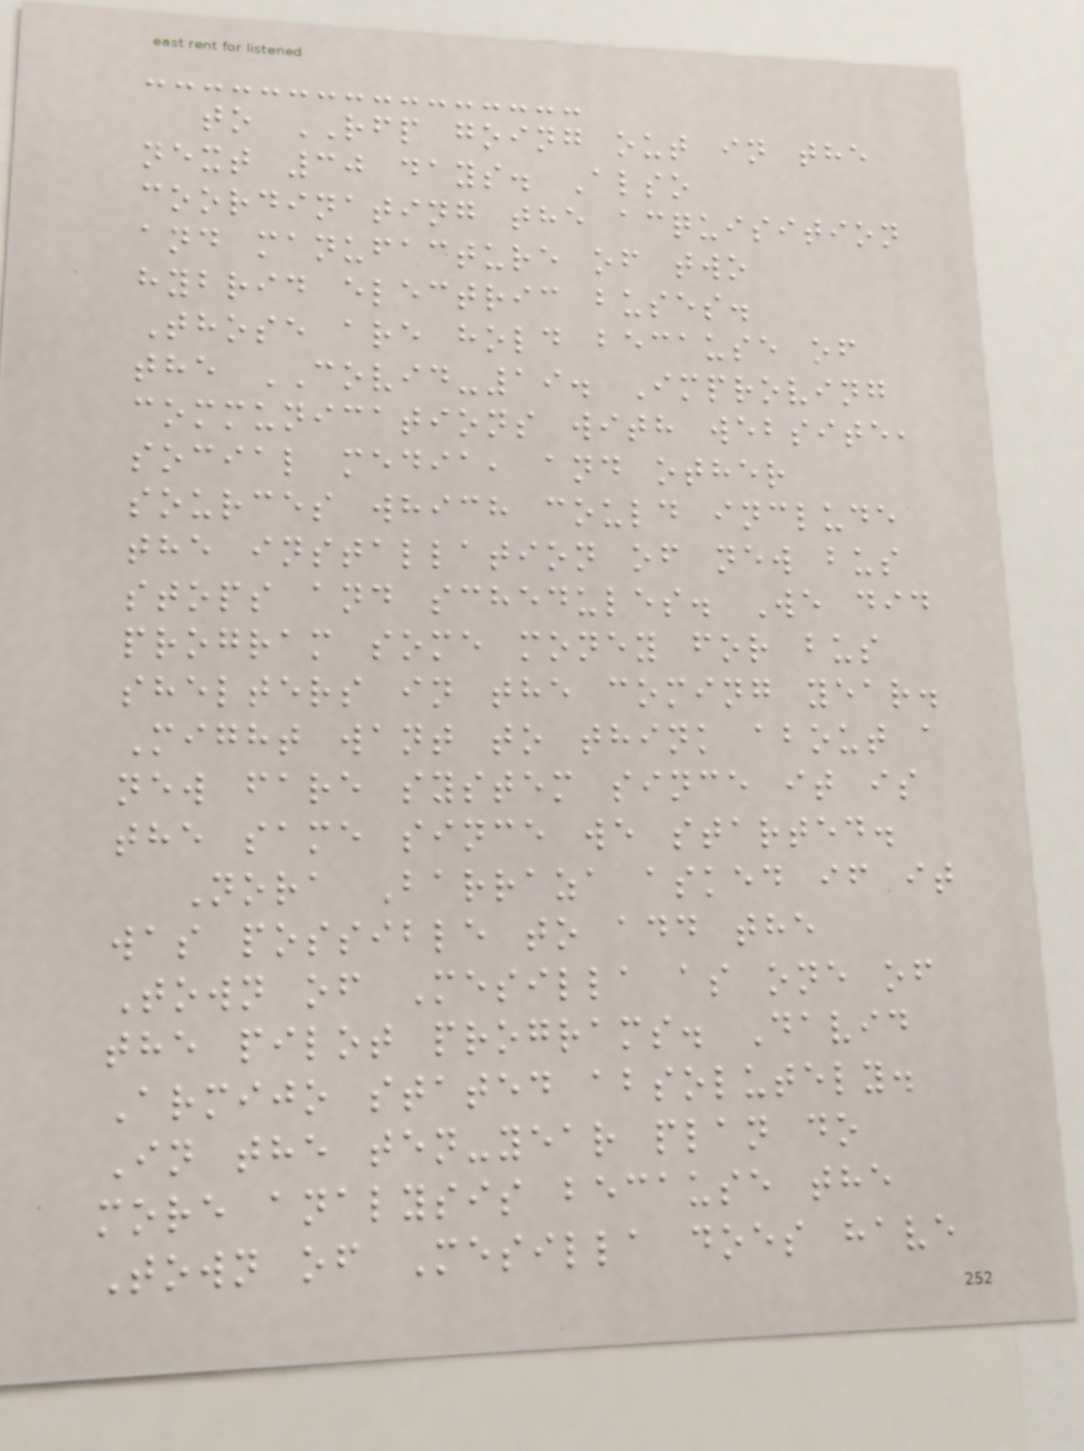to RFP going out in the
next 30 days. Also
coordinating the acquisition
and manufacture of two
hybrid electric buses.
Those are hold because of
the COVID-19. Improving
communications with website,
social media, and other
sources which could include
the installation of new bus
stops and schedules. We did
program some money for bus
shelters in the coming year.
Might want to think about a
new fare system since it is
the same since we started.
Nora Barraza asked if it
was possible to add the
Town of Mesilla as one of
the pilot programs. David
Armijo stated absolutely.
In the ten-year plan do
more analysis because the
Town of Mesilla does have
